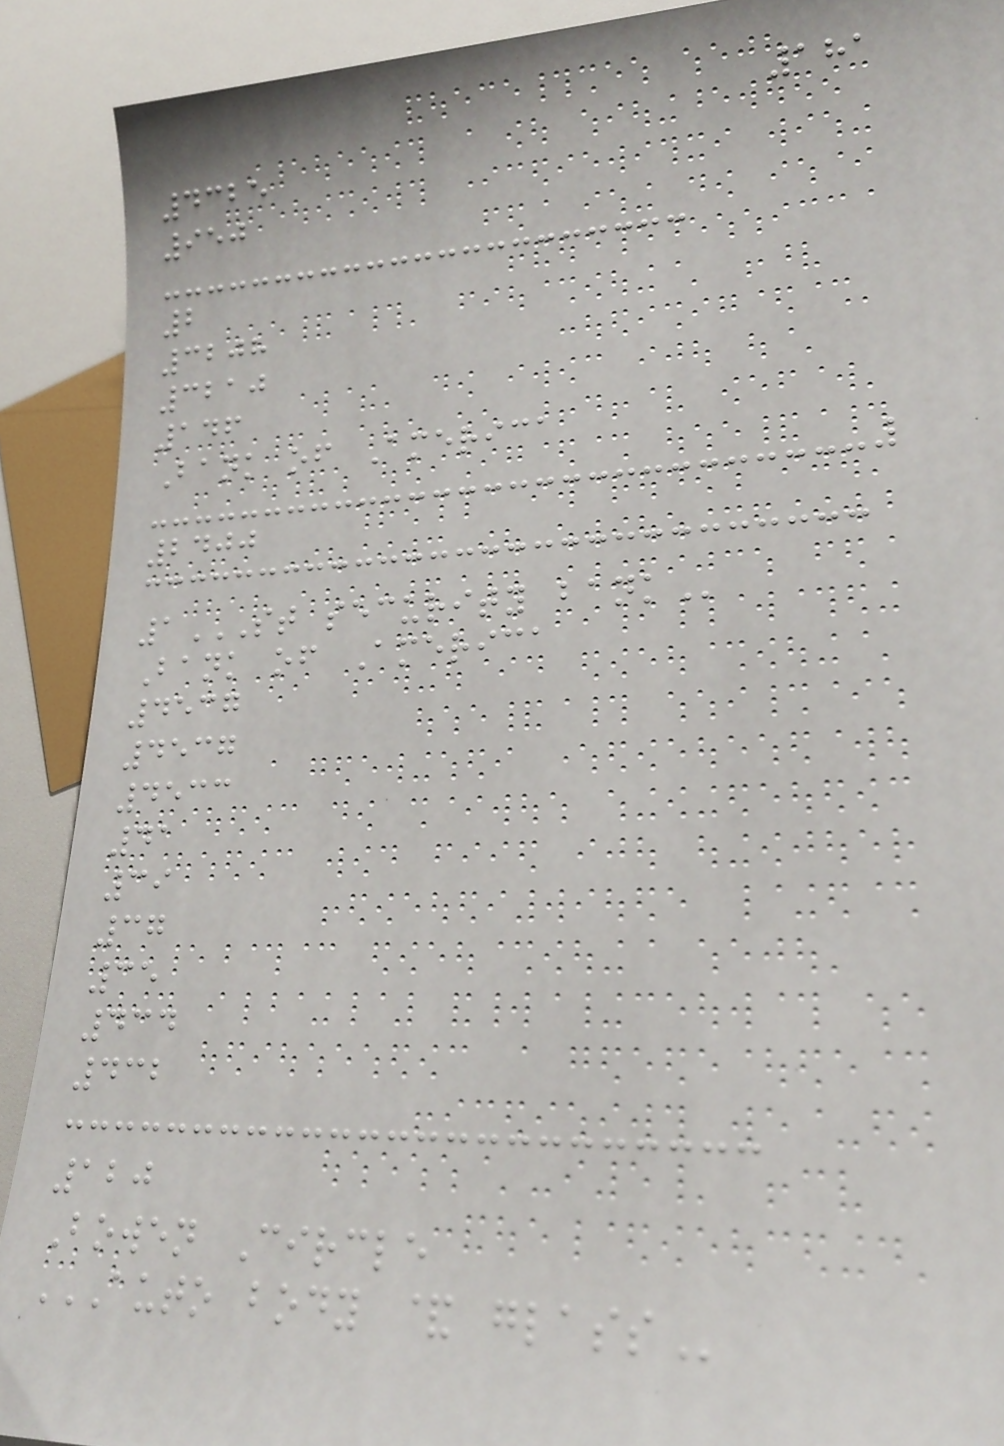181
4325
950
2
3208
3210
146
Bank of America
2400
1ST SECURITY BANK
Bank of America
4537
4537
4533
41
39
37
35
434
432
120
Bowen Circle
AUTO BODY & GLASS
